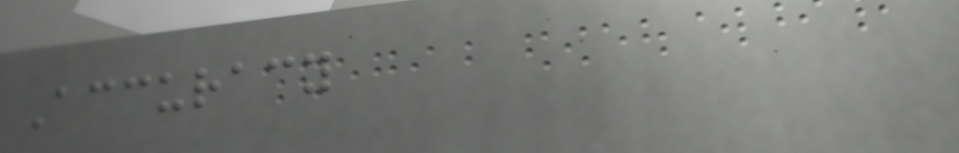Accuracy
